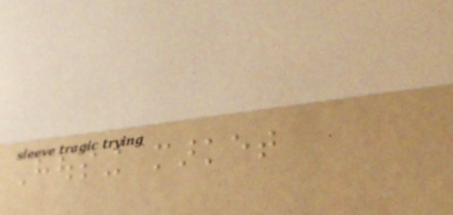Housing market
